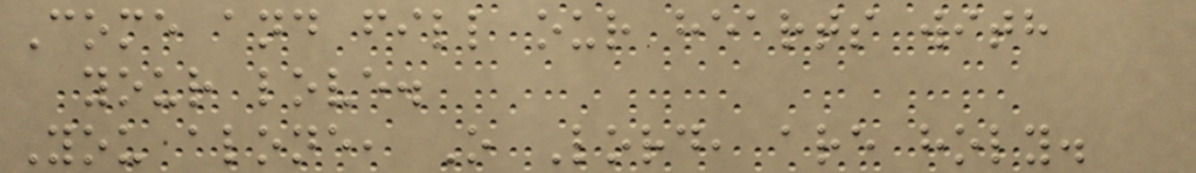Come and fill our hearts with
your love.
You alone, O Lord, are holy.
